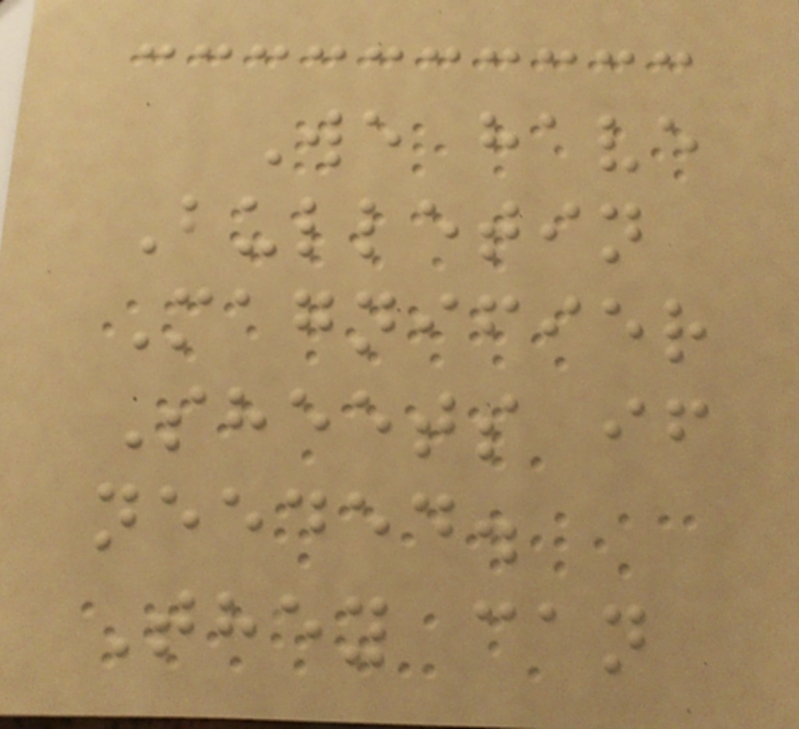We have
Bulletin
Magnifier
Sheets if
needed.
They can
